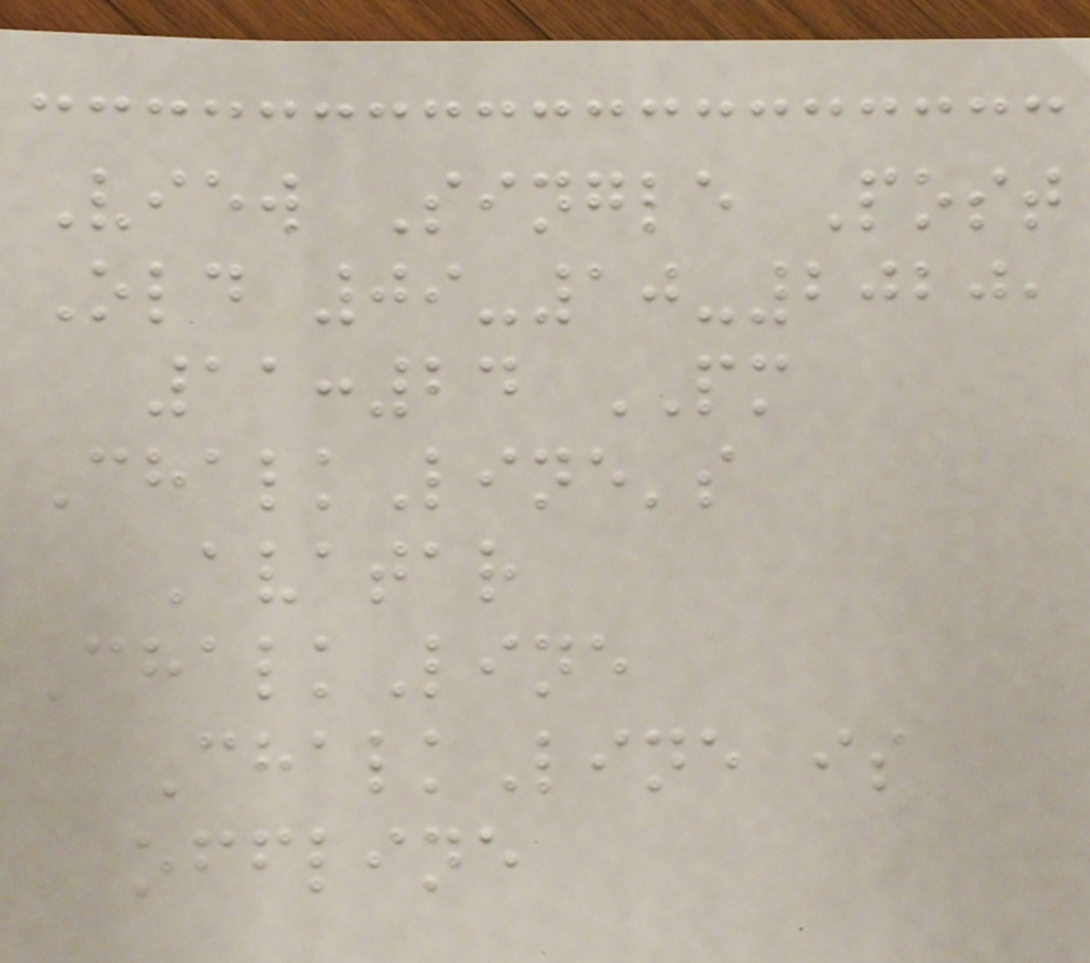View Single Post
Old 09-10-2020,
11:24 PM
ChalkLine's
Avatar
ChalkLine
ChalkLine is
offline
